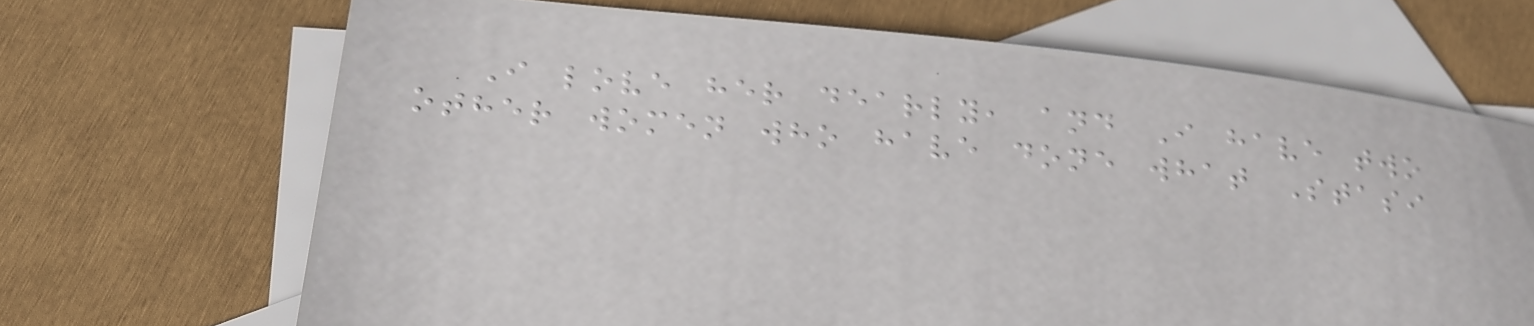I love her dearly, and I have two
other women who have done what Stasi
